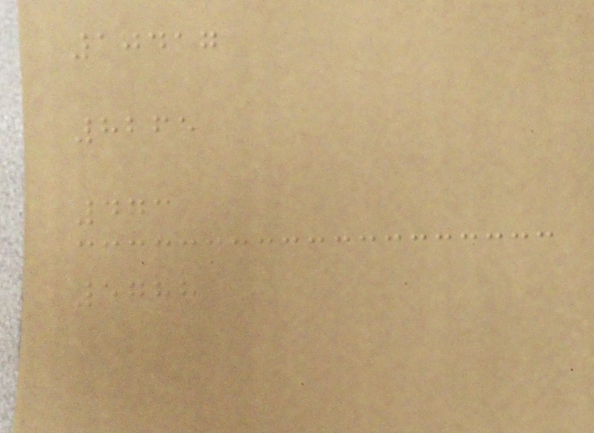10417
8265
443
5788
